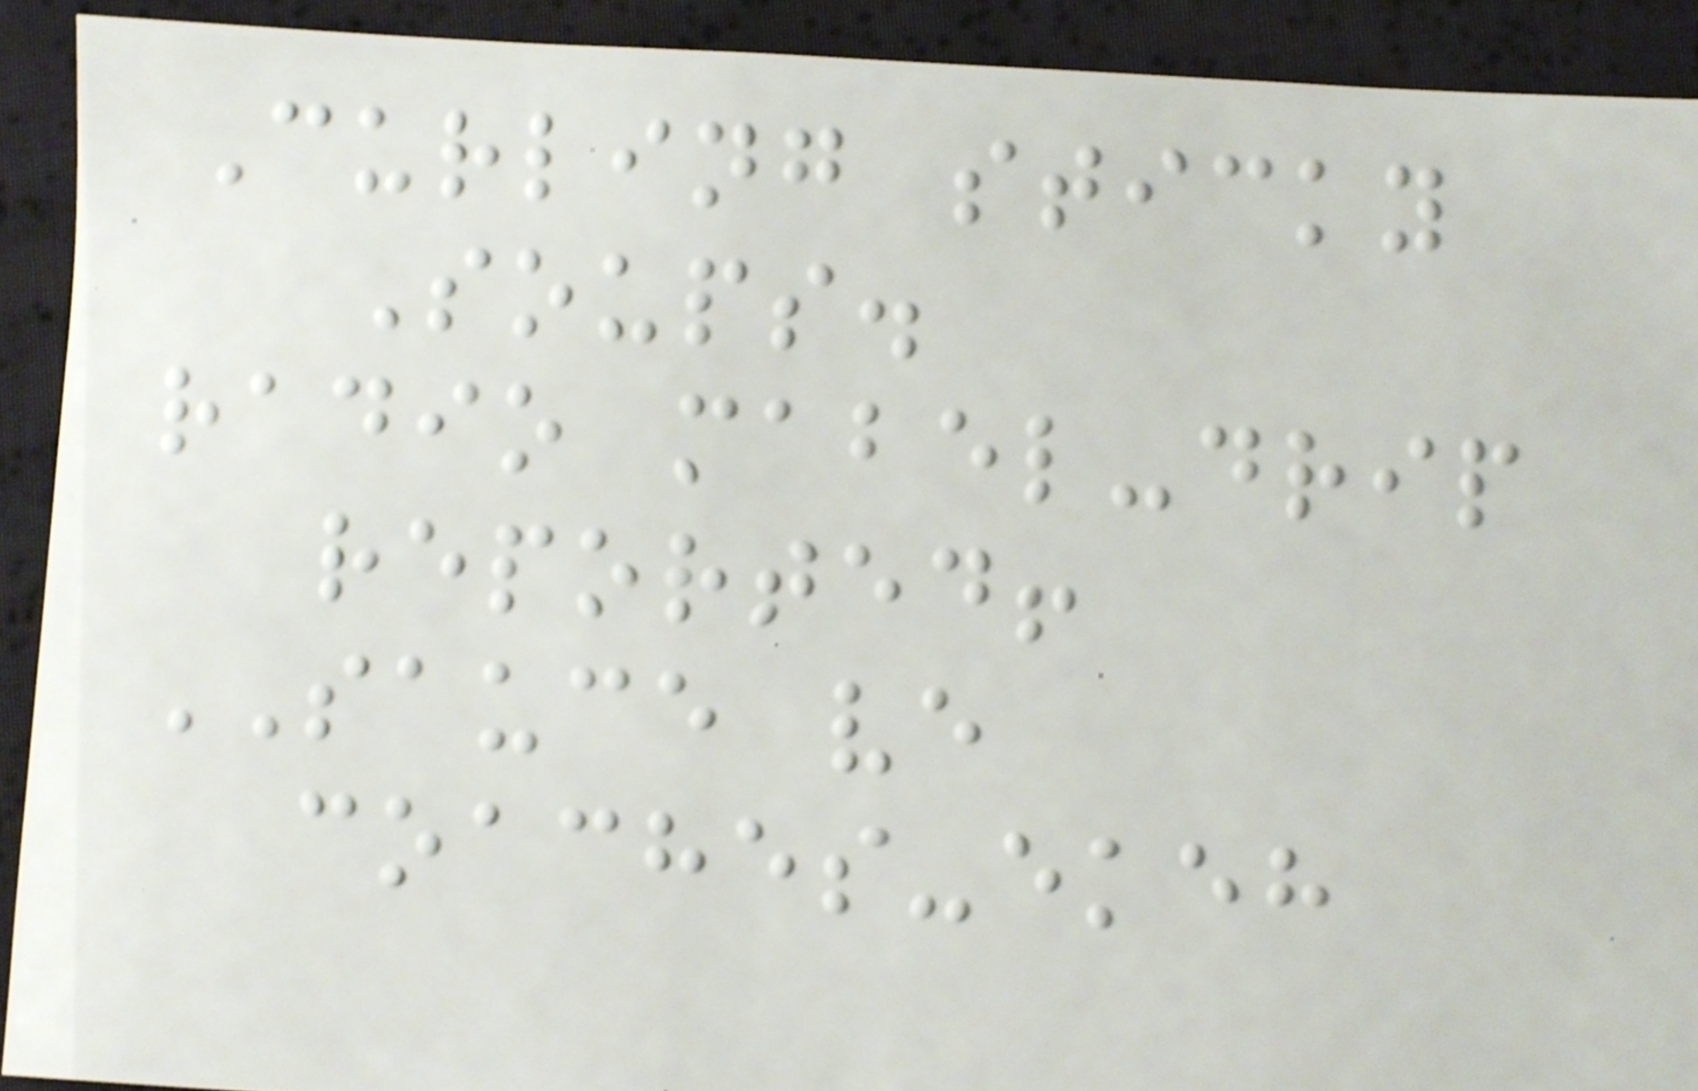Curling sticky
Soups.
radio mabel-drip
reported!
SAUCE ve
coaches-ekeh
